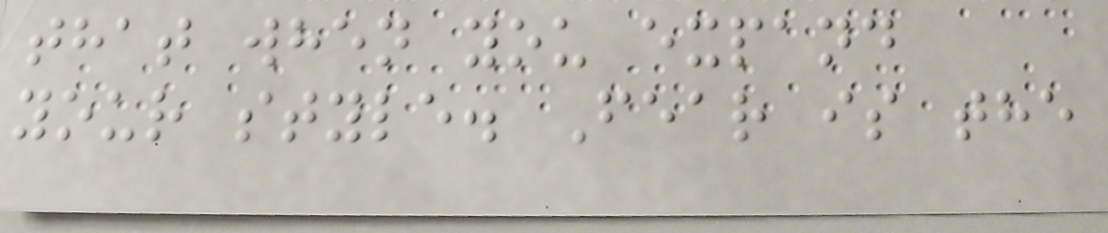that when you expand
your style. Fear is the
